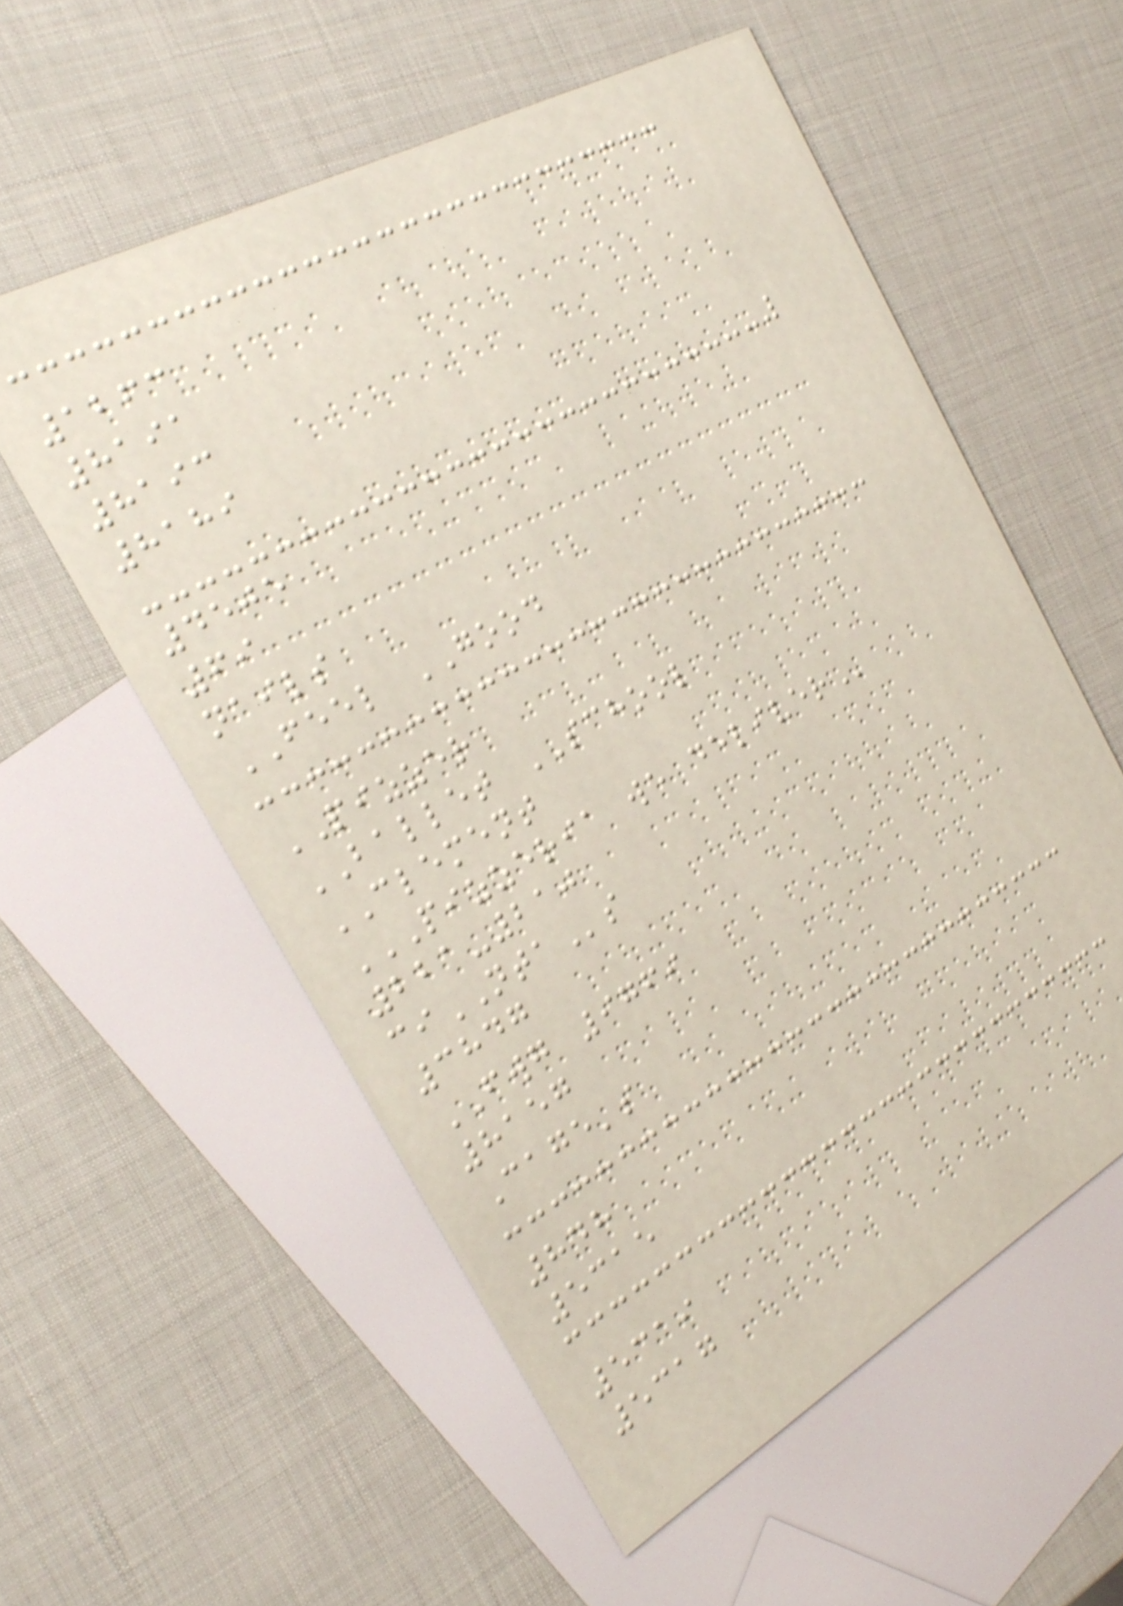1263
8191
8193
8189
4505
69
nails
FEEL GOOD
PIZZER
BALLET SCHOOL
CLEMENT
PIZZERIA WE DELIVER
221-210
ciNTAs
3847
FWG 9769
8157
Cage's
848
5315
5319
5317
